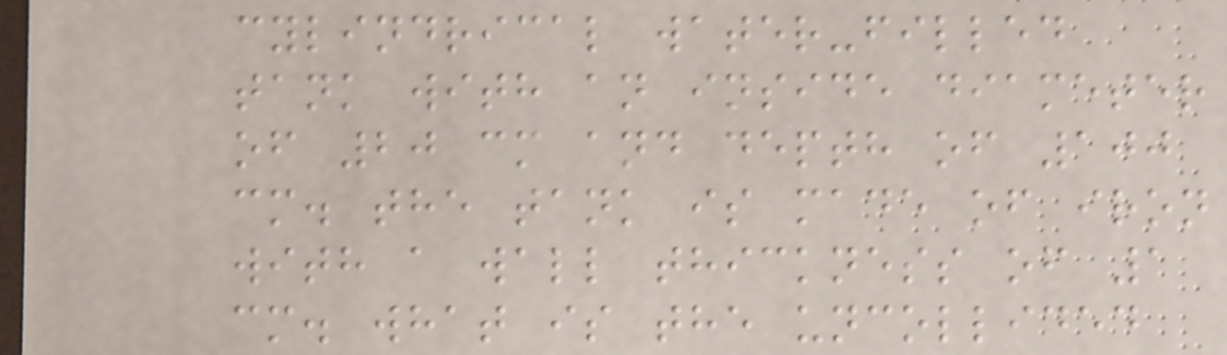cylindrical water-filled
tank with an inside diameter
of 20 cm and depth of 100
cm. the tank is made of iron
with a wall thickness of 1
cm. what is the uncollided
